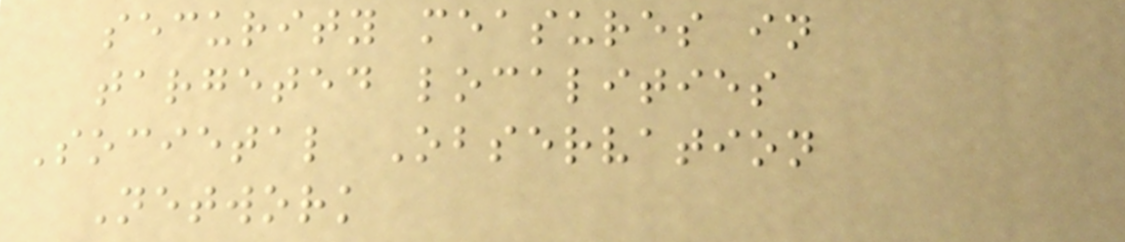security measures in
targeted localities
Societal Observation
Network
